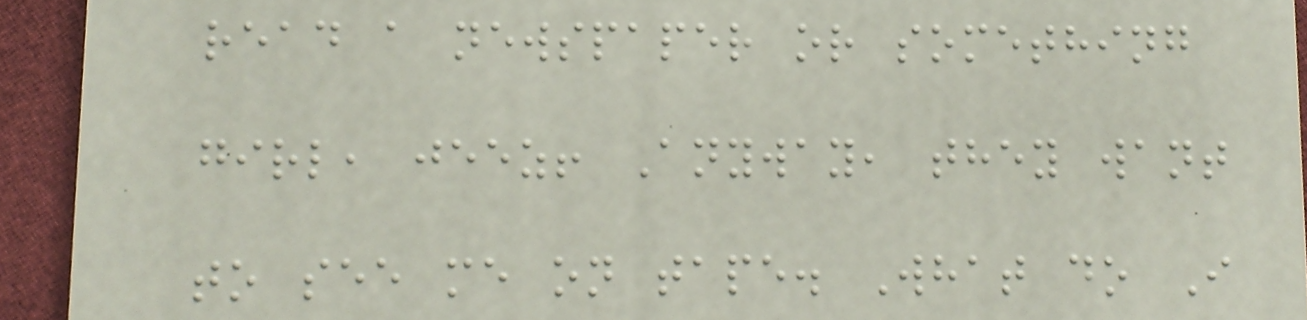read a newspaper or something
girl, jeez! Anyway, they want
to see me on tape. What do I
